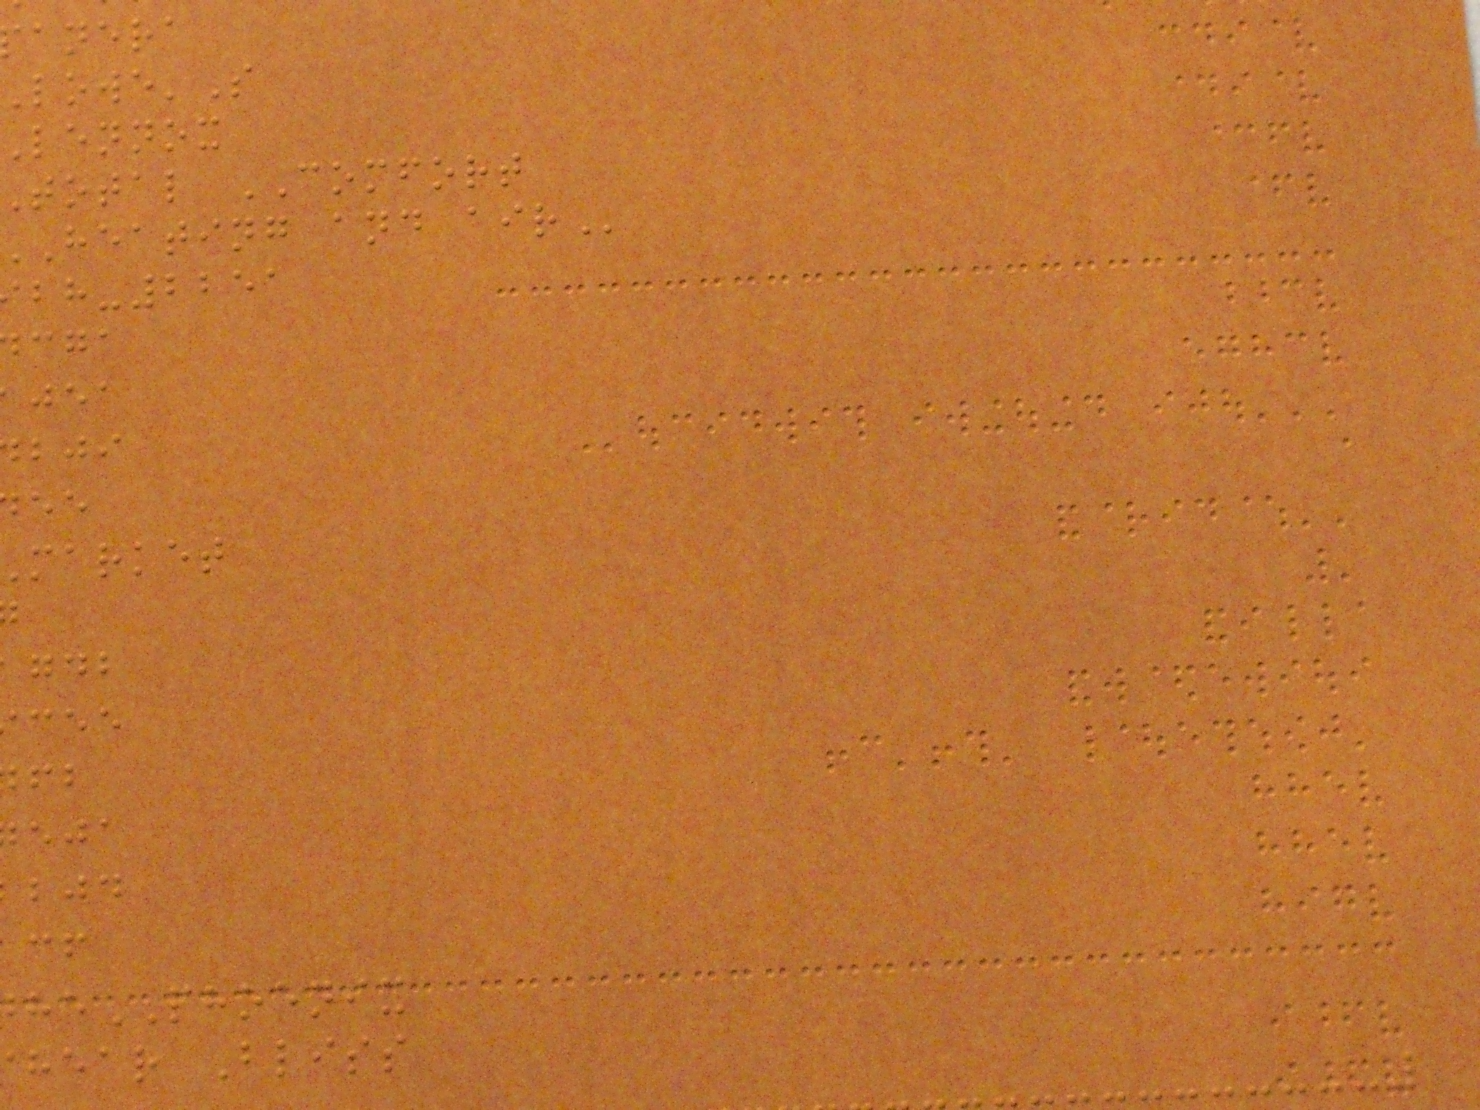anera
lennox
total COMFORT
heating and
-2251
market
hePHOENIX
hear Bliss
